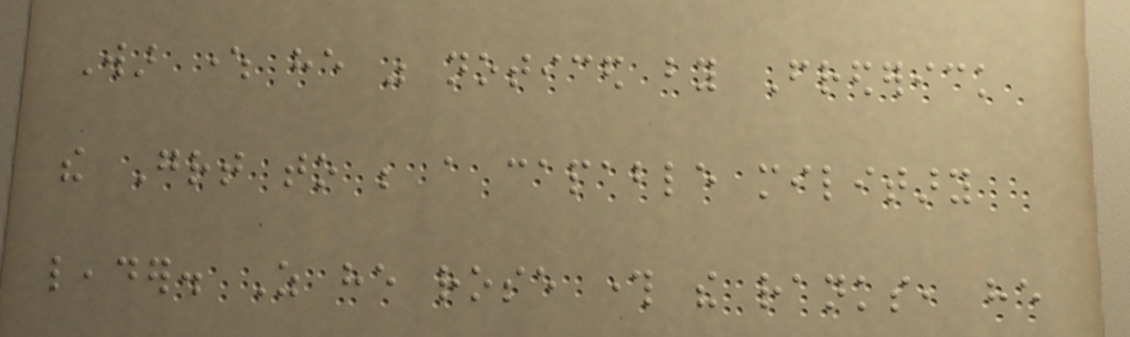War where he was noticed by Frederick
the Great to be a capable military
leader. As he rose through the ranks, he
